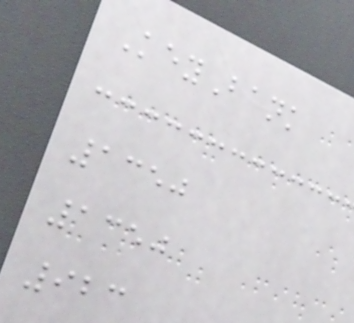KeyBank
1350
1350
923
